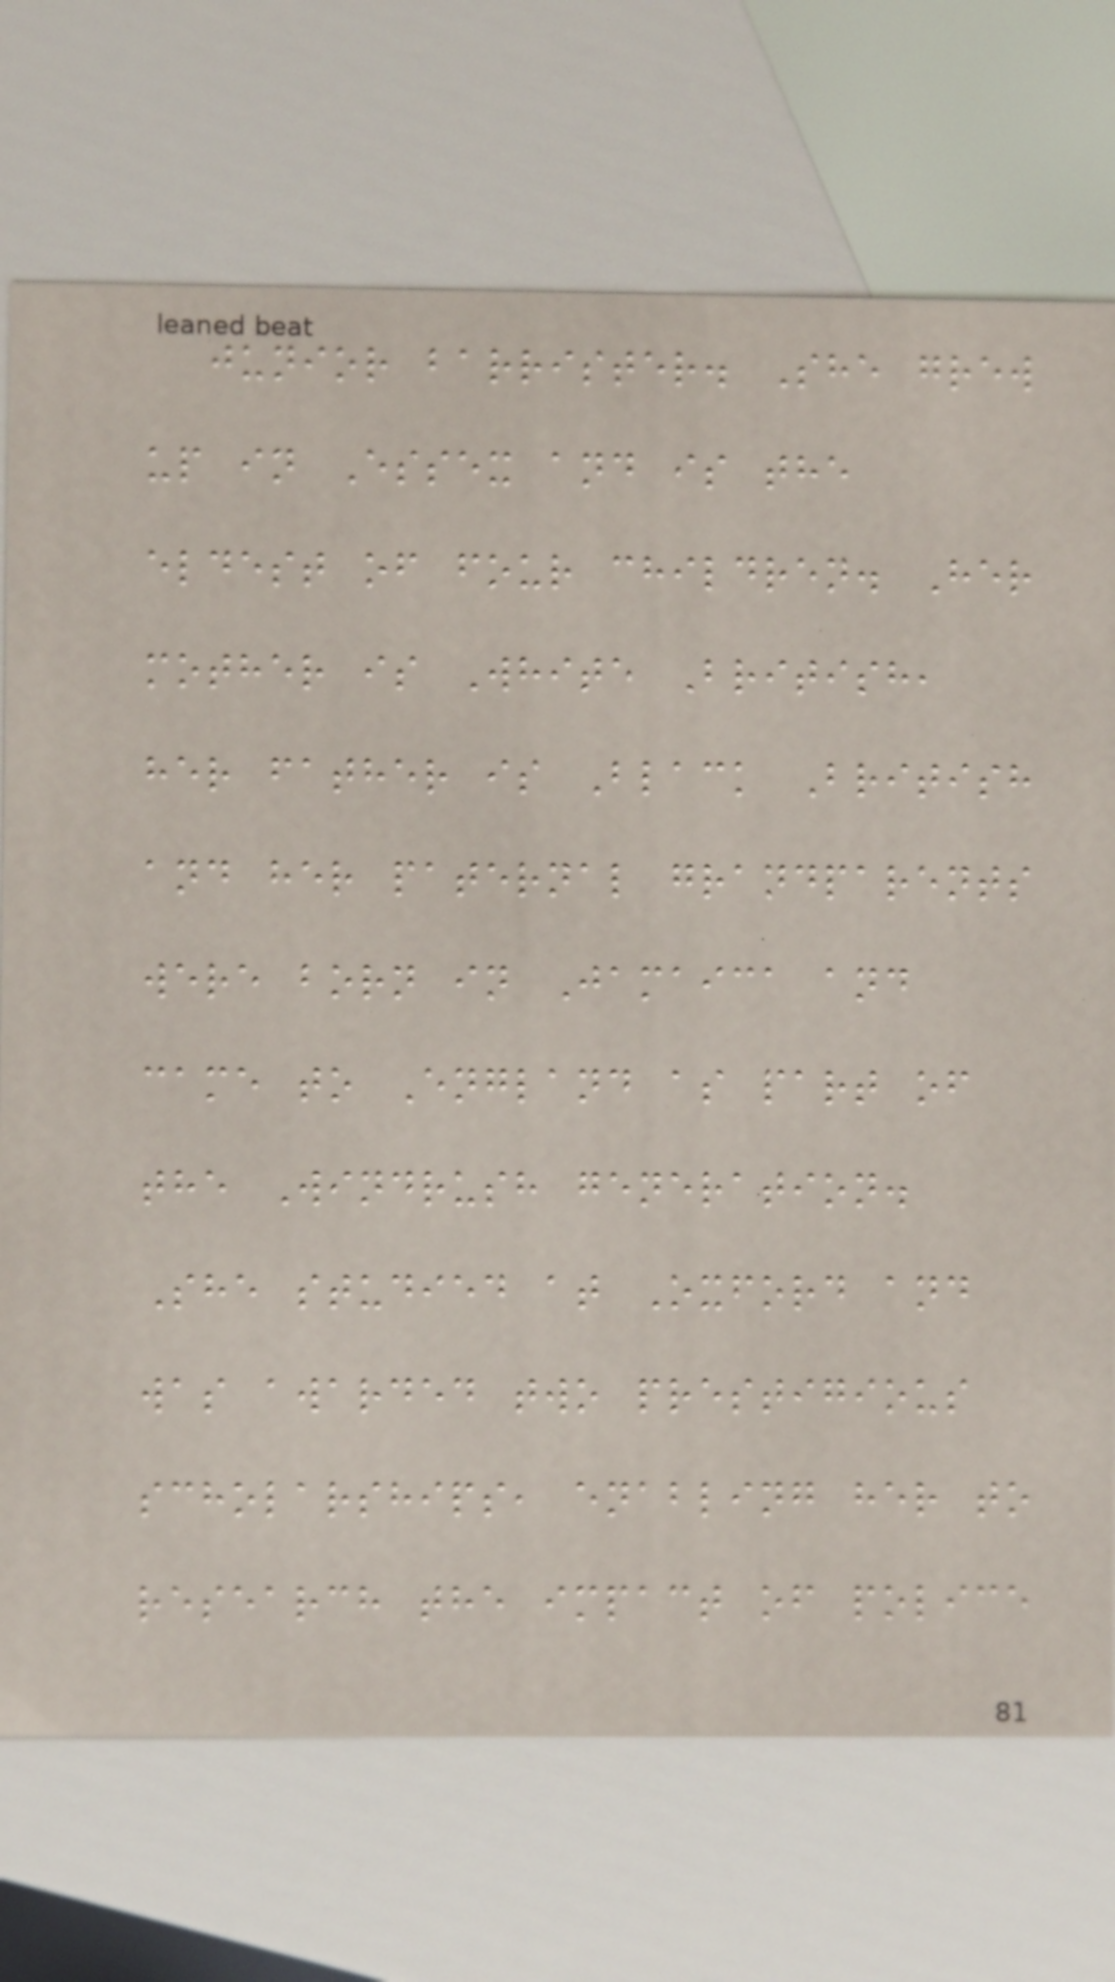junior barrister. She grew
up in Essex and is the
eldest of four children. Her
mother is White British,
her father is Black British
and her paternal grandparents
were born in Jamaica and
came to England as part of
the Windrush generation.
She studied at Oxford and
was awarded two prestigious
scholarships, enabling her to
research the impact of police
